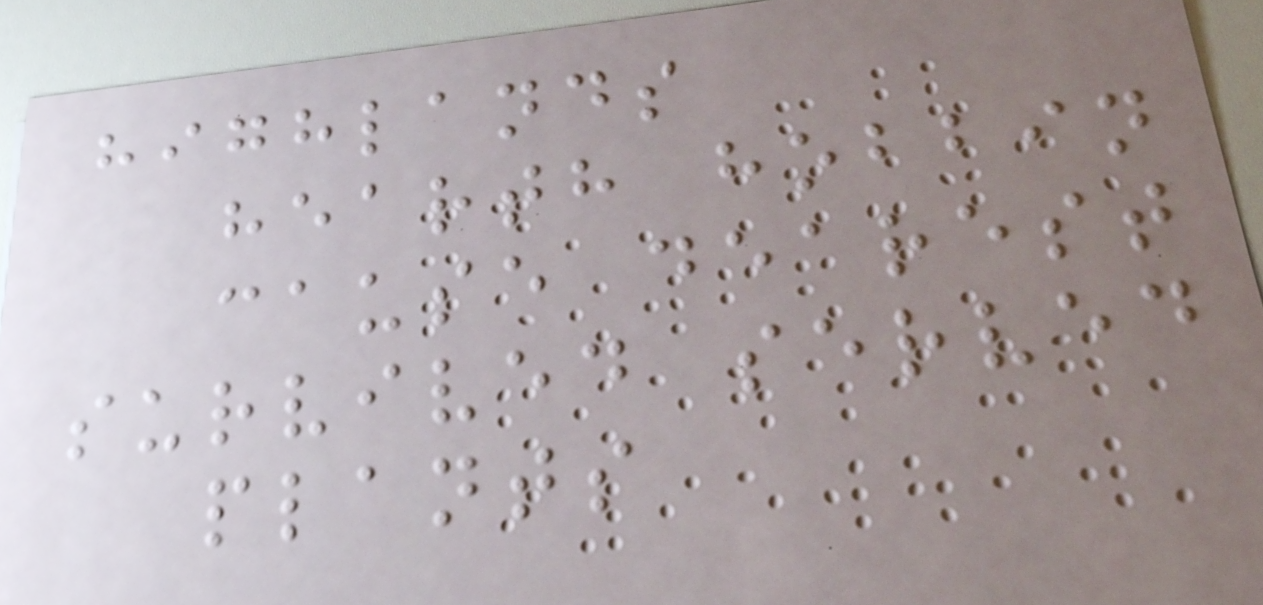highlands
hearth hobbin
cause dearest
survived served
plants
